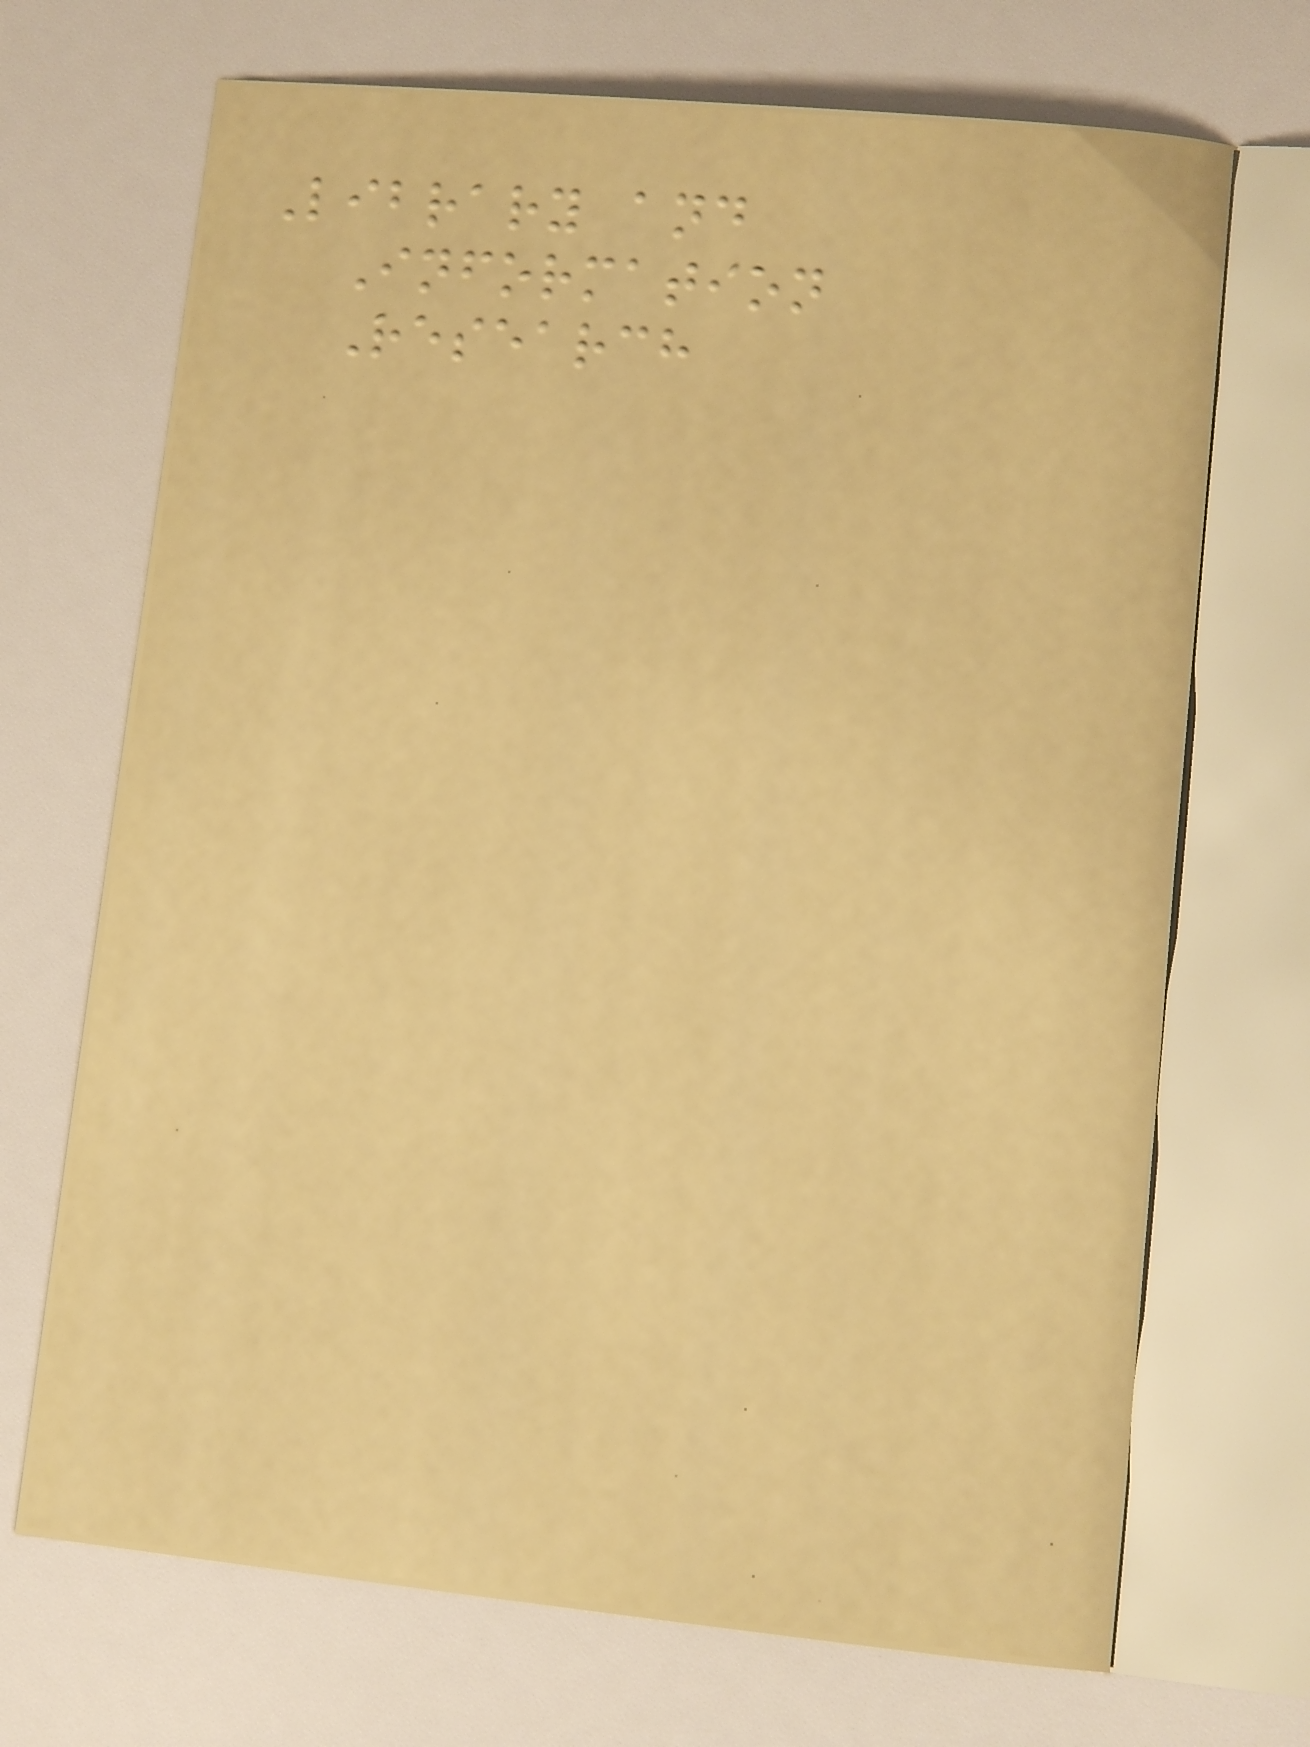Library and
Information
Research
